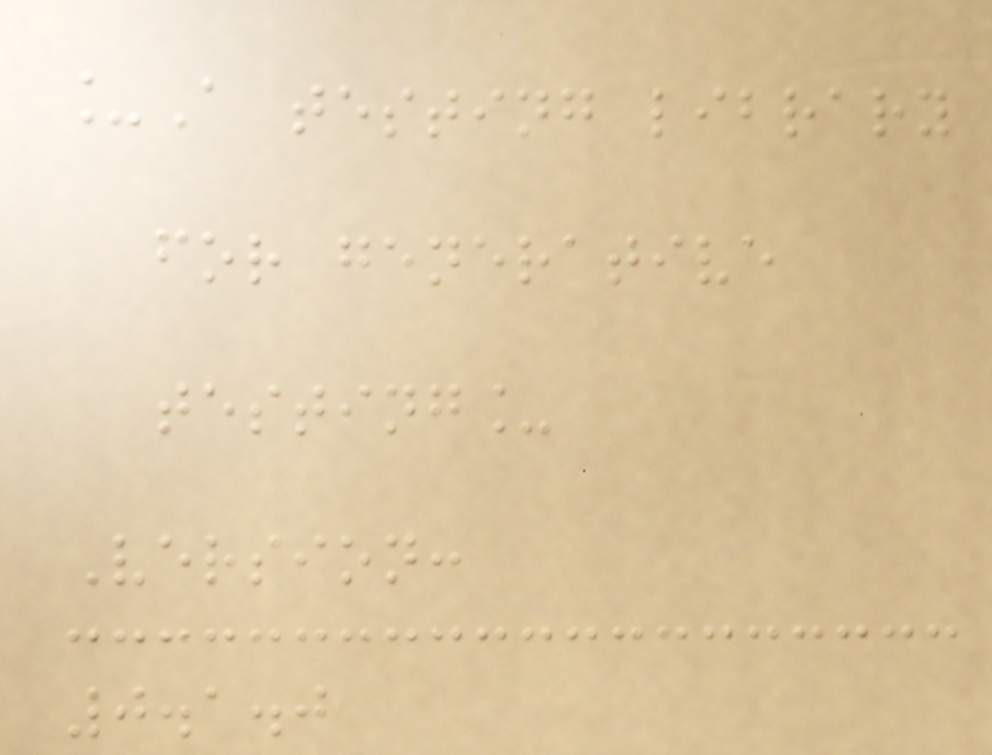_A testing library
for generative
testing_
Version:
0.1.0
